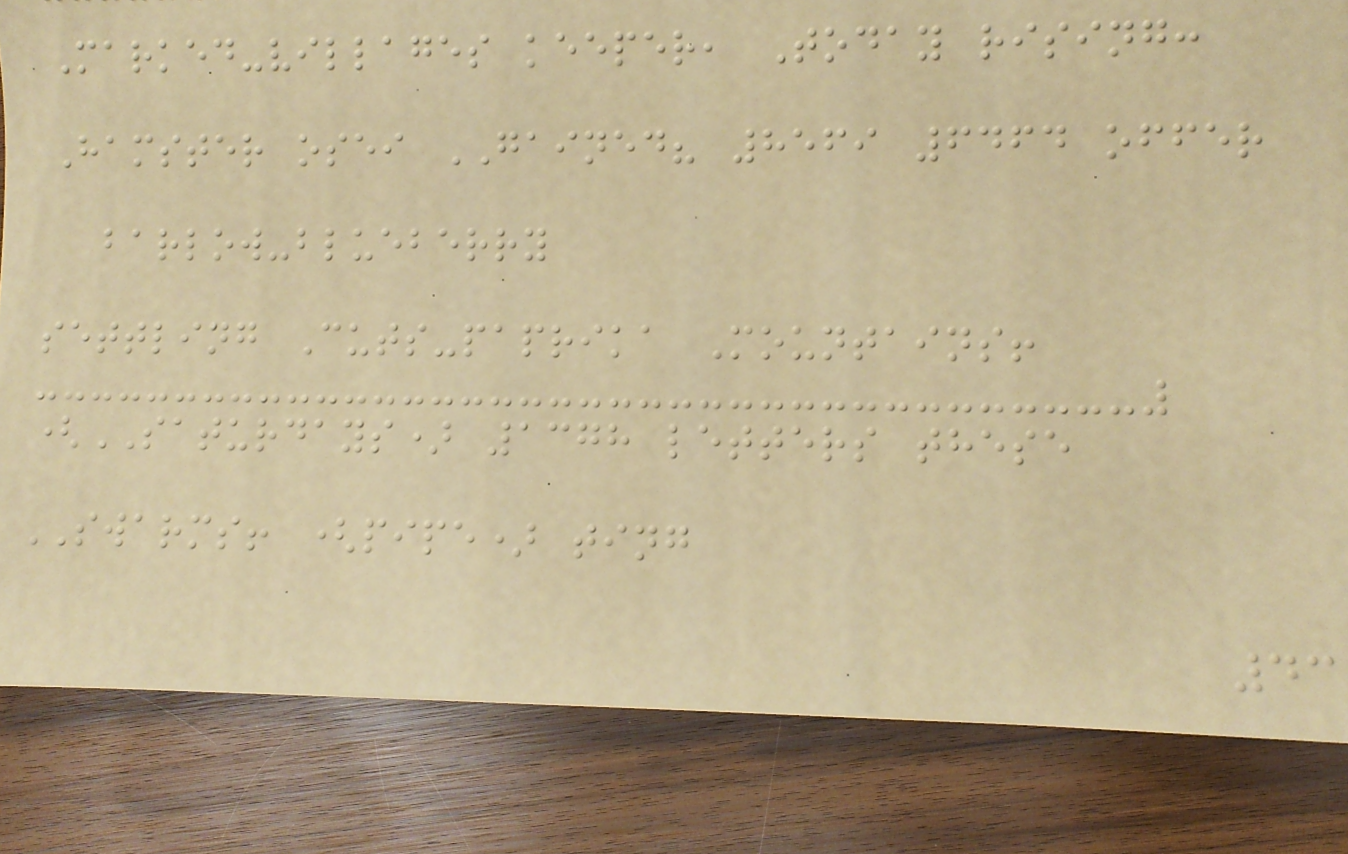Marked-villages keeper, Today rising:
Hamster osei GAINED? 8569 6464 offer
barlow-blueberry
settling Cuts-paprika Mountains!
(SATURDAYS) 1378 letters these
SWARMS! (pipe) ting
43
